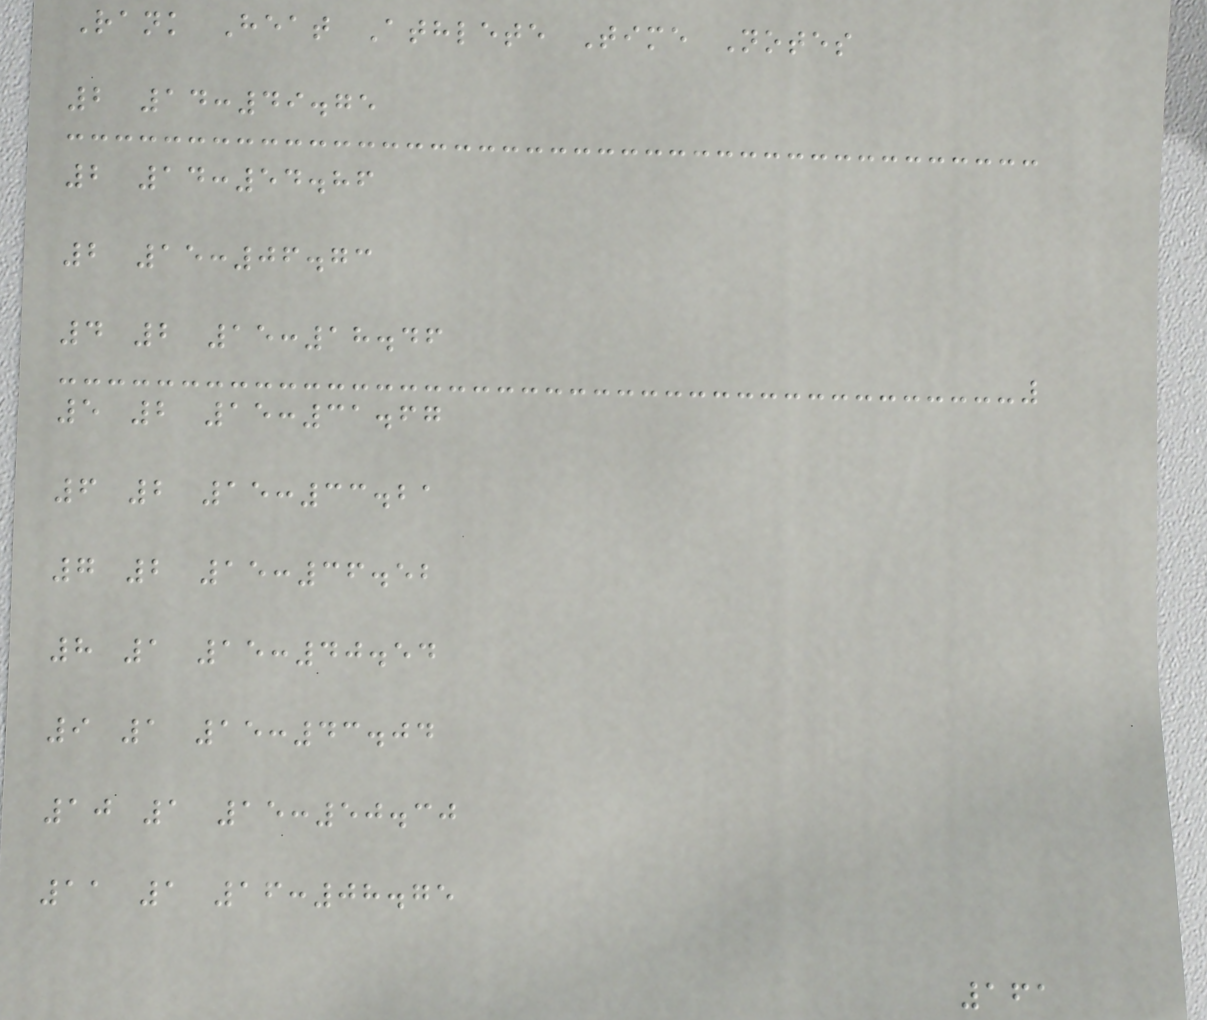Rank Heat Athlete Time Notes
2 14:49.75
2 14:54.86
2 15:06.73
4 2 15:18.46
5 2 15:31.67
6 2 15:33.21
7 2 15:36.52
8 1 15:40.54
9 1 15:43.04
10 1 15:50.30
11 1 16:08.75
161
